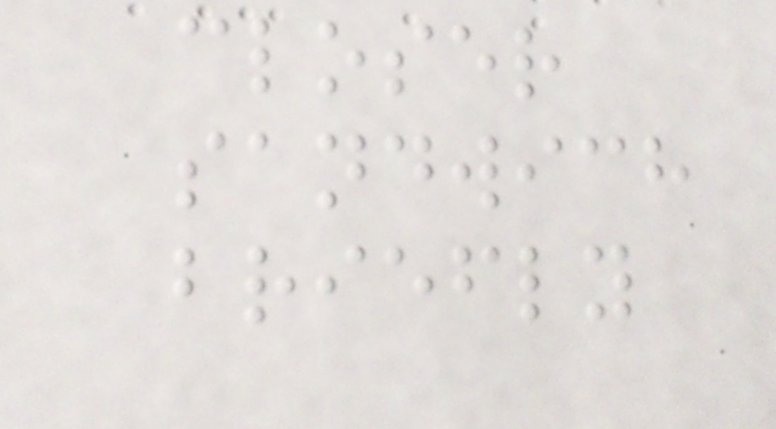closer
sandwich
briefly
